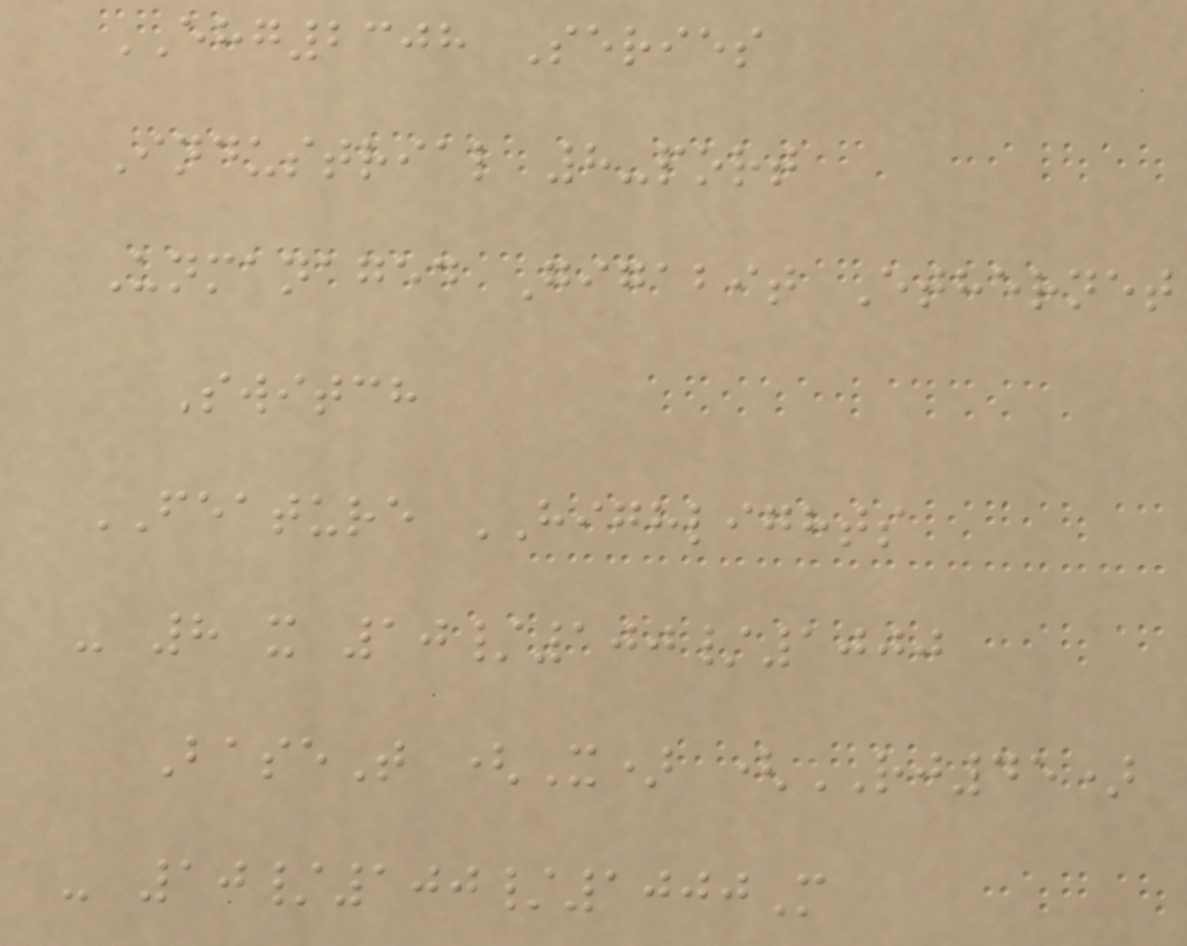EHG2308 Series
Industrial 8-port
Unmanaged Gigabit Ethernet
Switch
FEATURE HIGHLIGHTS
- 8 x 10/100/1000
BaseT (X) (RJ45)
- 10/100/1000M
